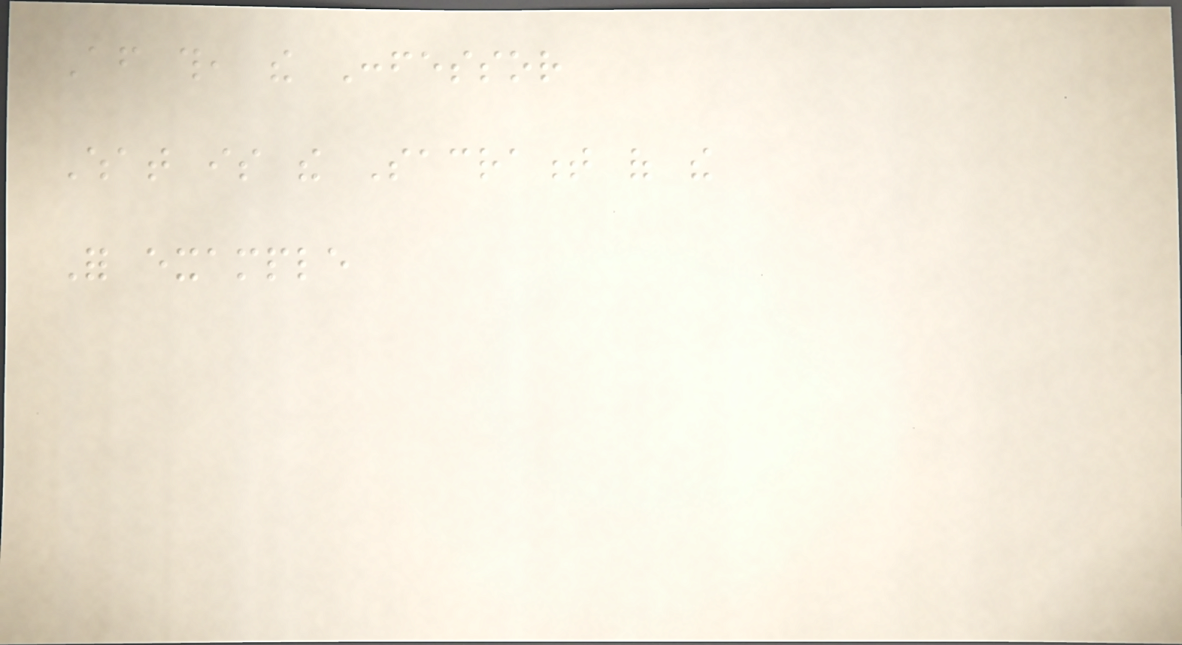After this, the Confessor
What is the Sacrament of the
For example
